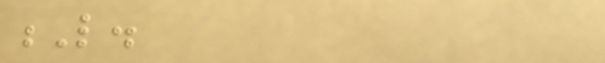L.
